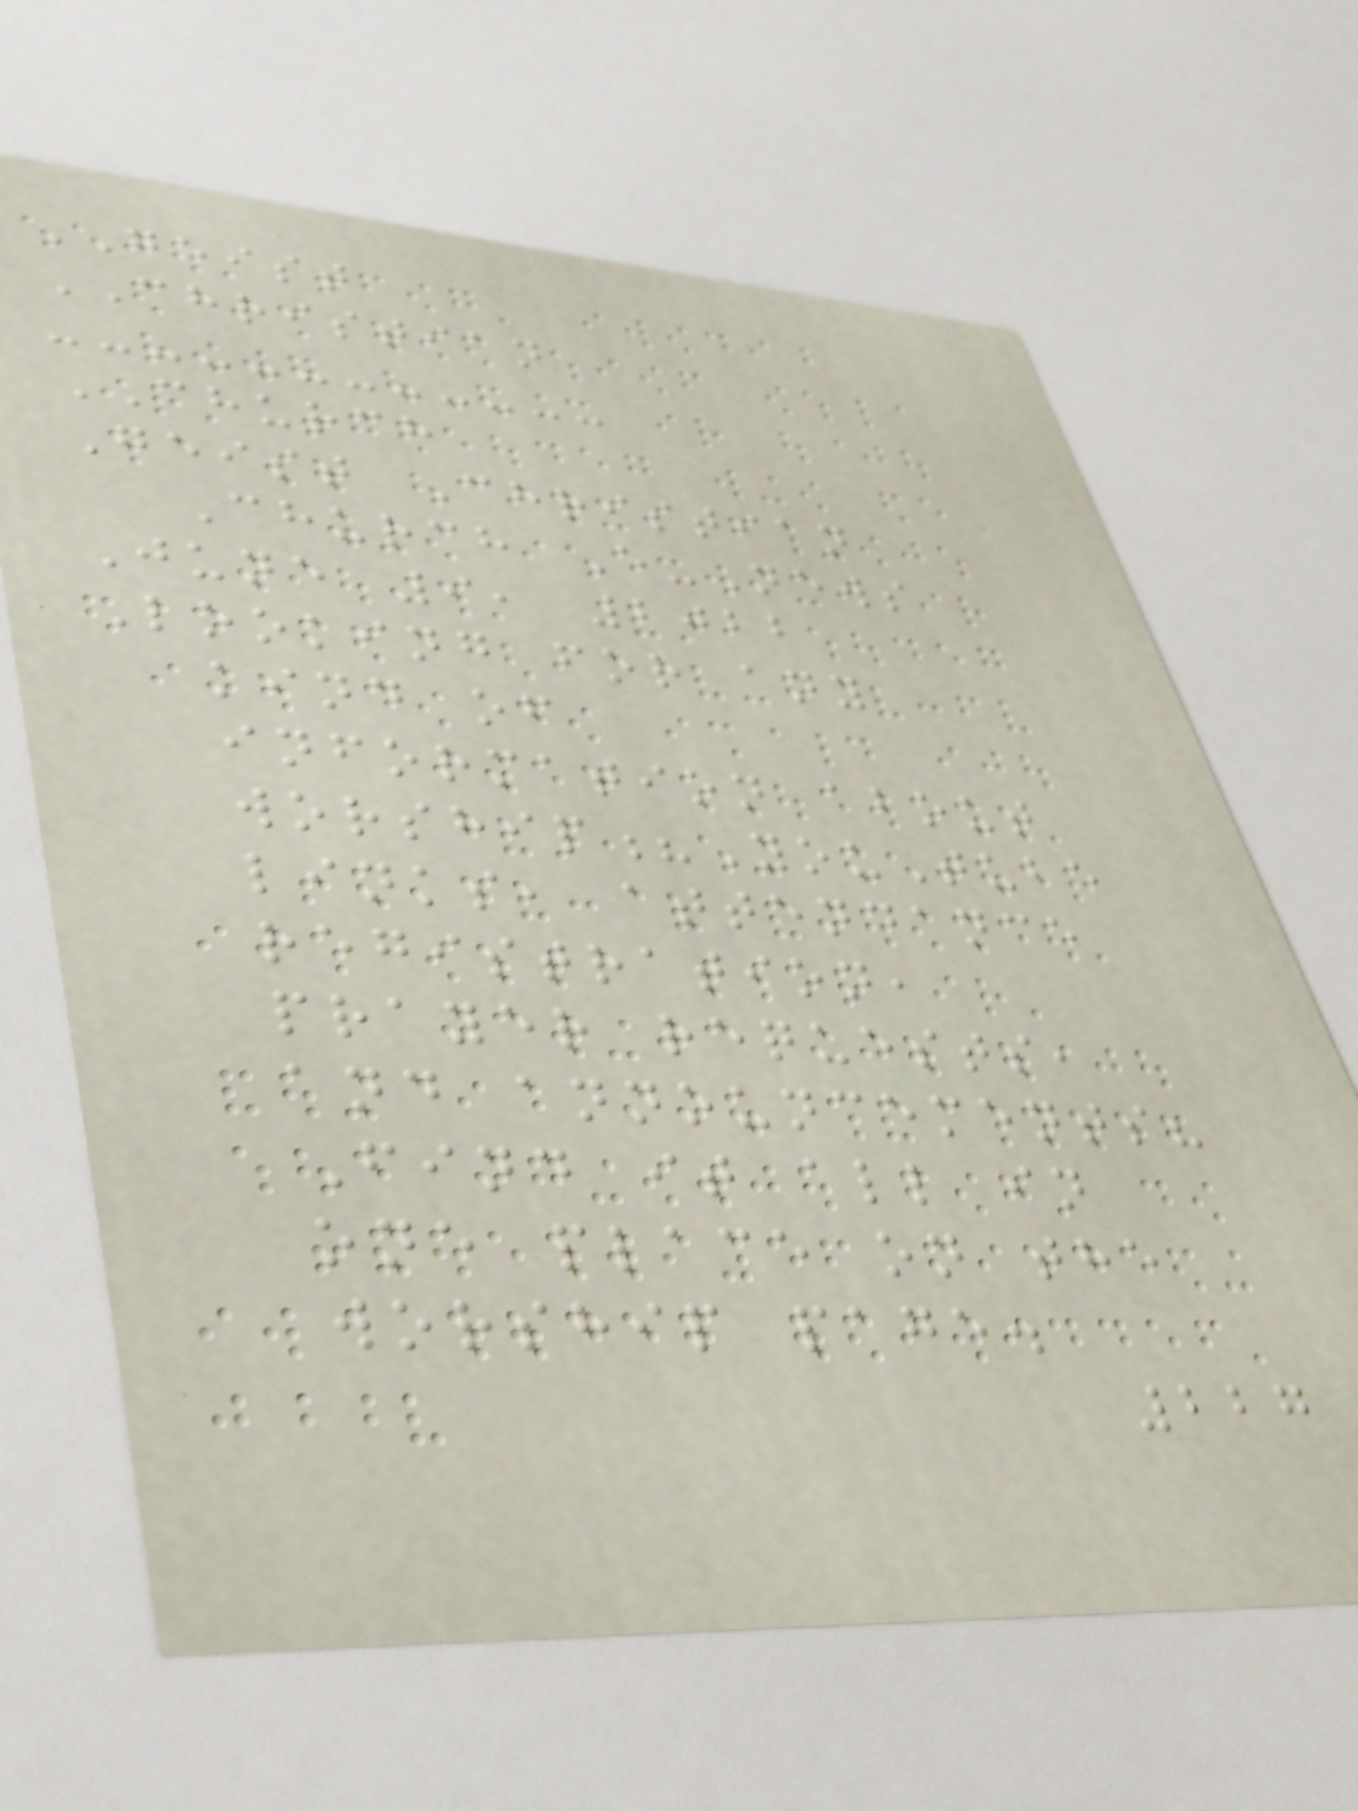GEIST
CHRISTIAN
CHURCH
Geist Christian
Church E-News
June 9, 2022
Looking for any
kind of
information about
worship?YouTube
links, attendance
registration,
prayer requests,
and announcements?
Find it all in
one place on the
worship page.
227
